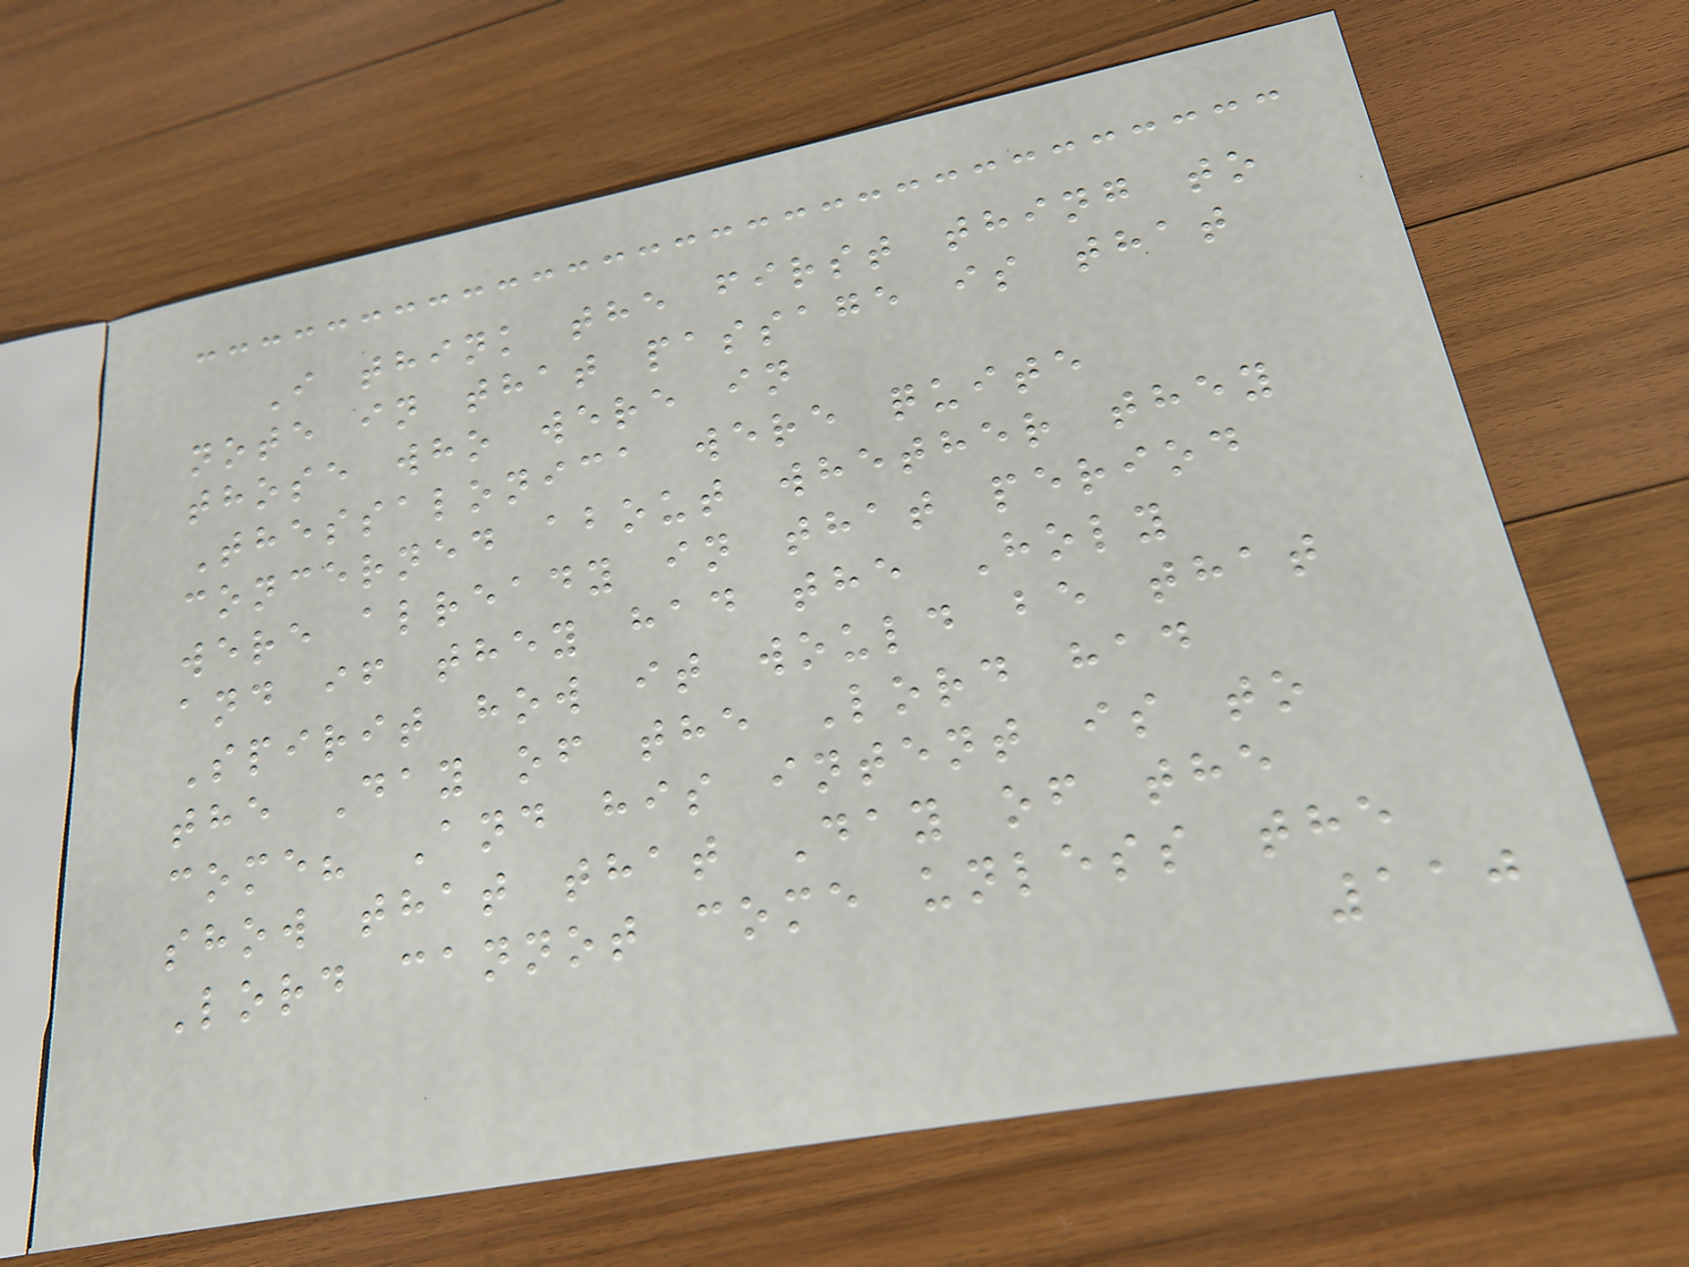I think the first thing to
note in that passage is that
those who were in
Thessalonica were quite
concerned about whether they
were already in that period
and if they had the Holy
Spirit how it would be that
the Day of the Lord had
come? And his intent is to
show that that Day of the
Lord cannot come unless the
110
